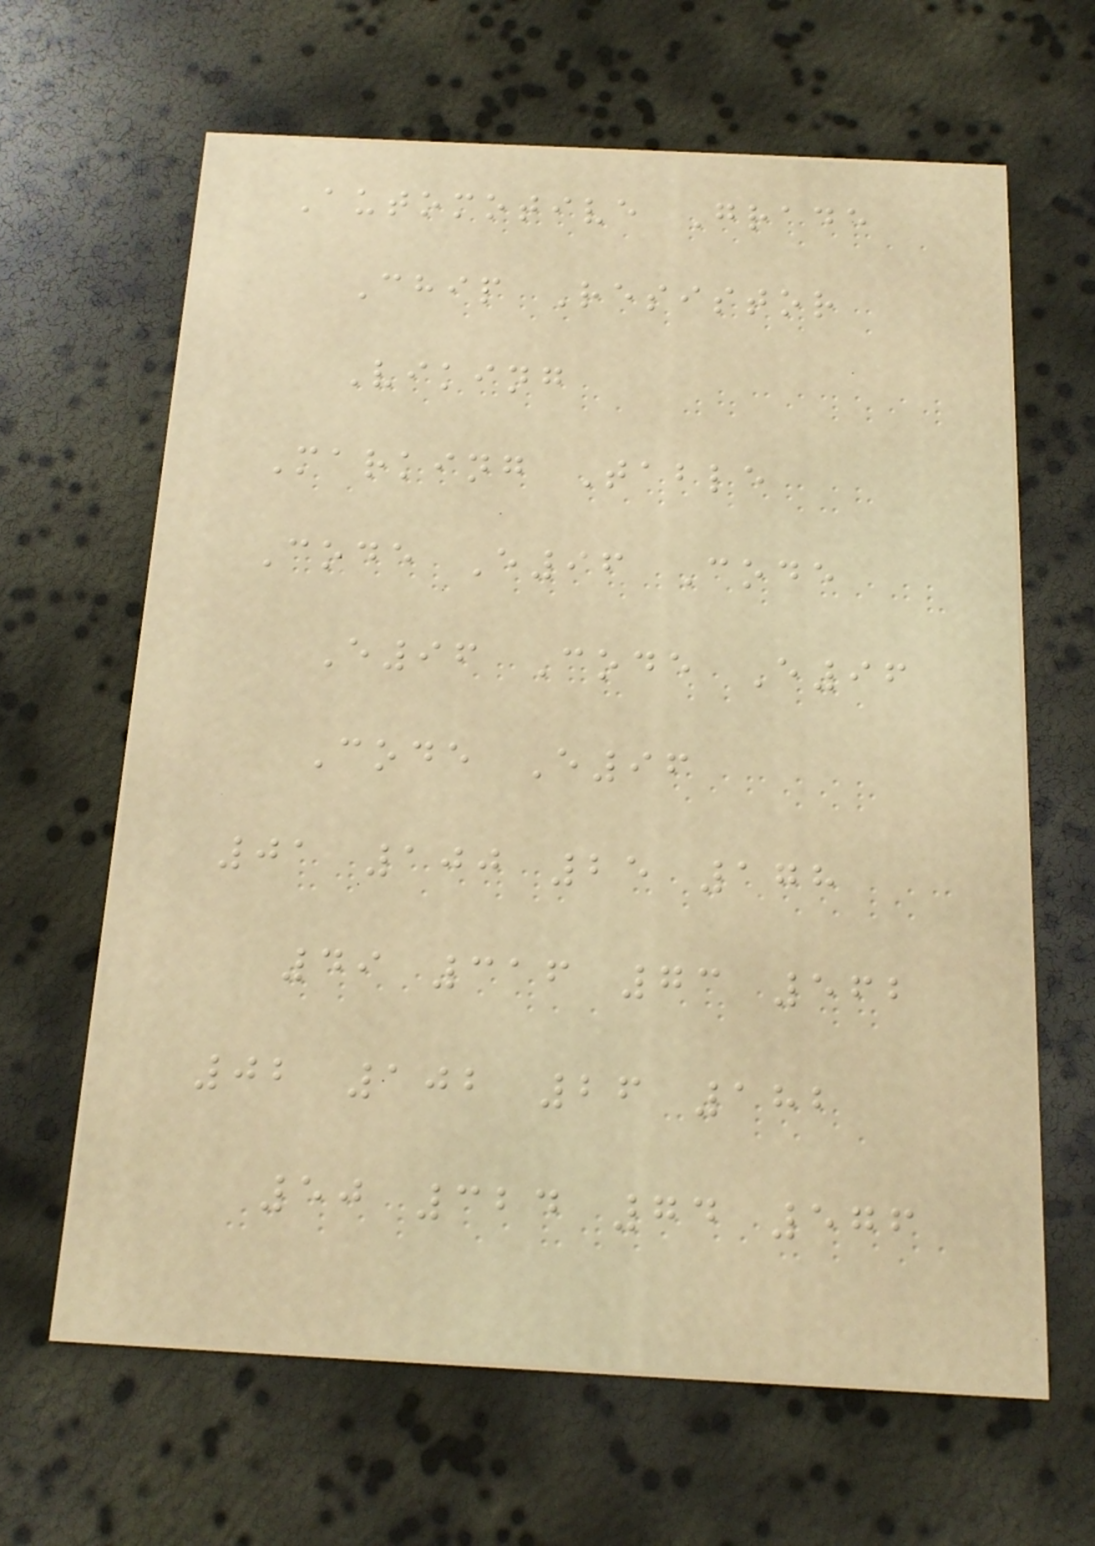Automotive Grade
Chip Resistor
Viking
Marking Table
Code E96 Code
E96 Code E96
Code E96
01 100 25 178
49 316 73 562
02 102 26 182
50 324 74 576
